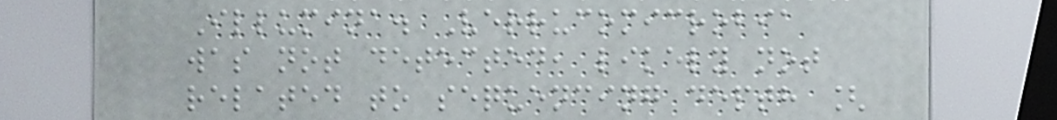Illumina. Verrucomicrobia
was not detected, likely not
related to sequencing depth [
